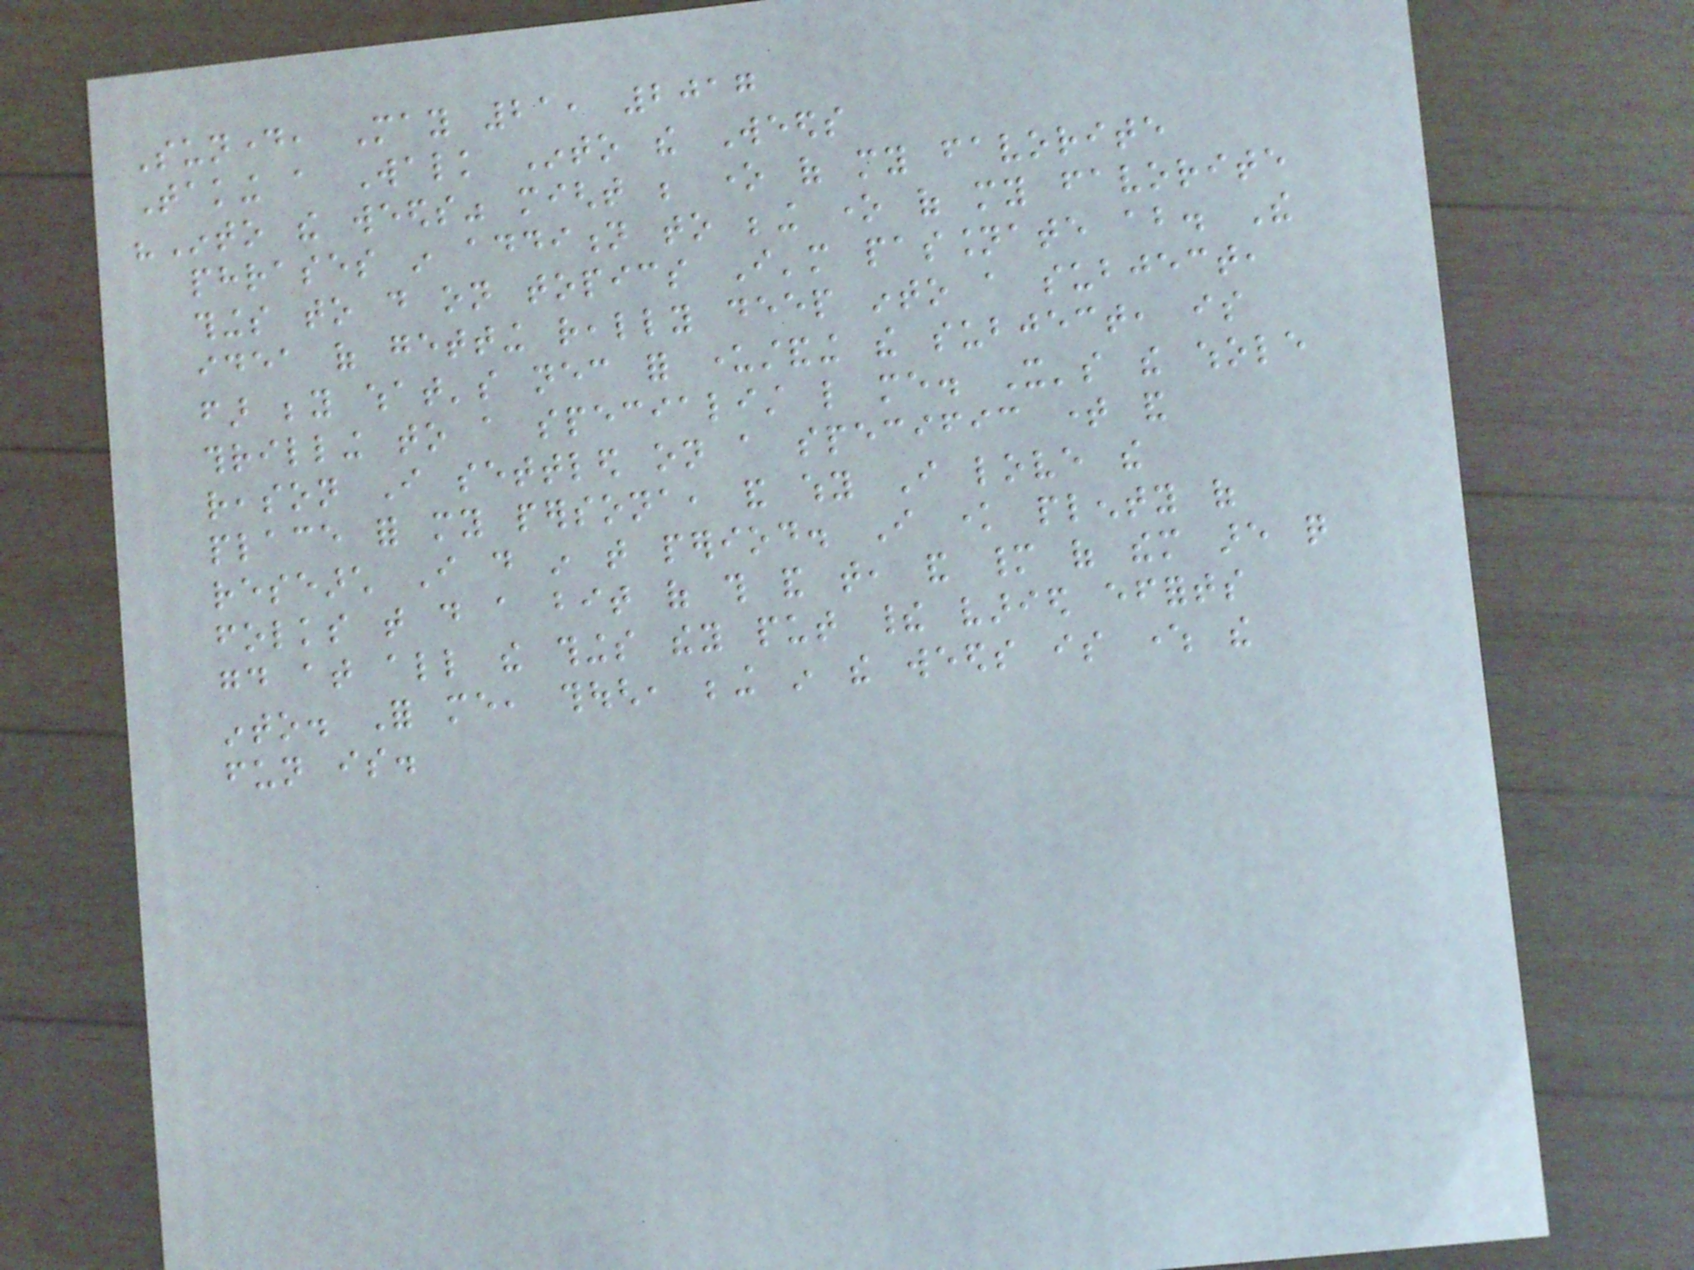Sunday, May 21, 2017
Taking a Walk Into the Weeds
"Into the weeds" might be one of my favorite
phrases in addition to being one of my favorite
things to do on topics I'm passionate about. The
idea of getting really deep into a subject,
far beyond what's necessary for understanding the subject, is
thrilling to a specialist like me. It's the whole
reason I settled on a specific time and
place for my persona, and why I love the
research I do in that period. I know plenty of
folks that do a bit of this and that, and many of them are quite
good at all the things they put their varied efforts
into. For me, though, being in the weeds is where the
fun is.
